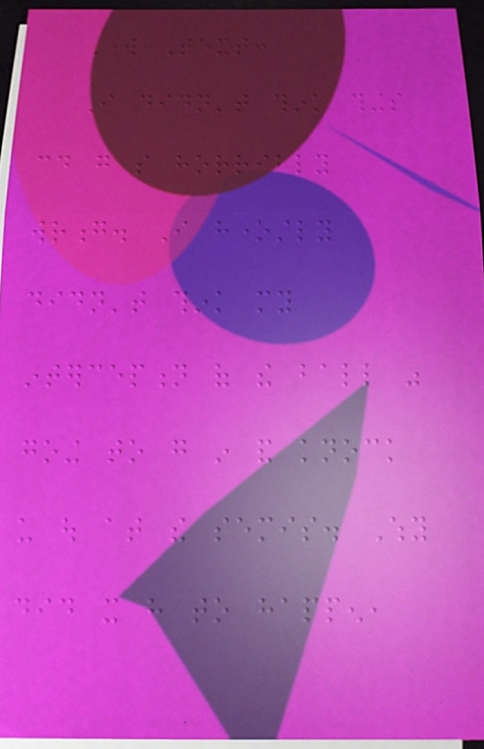Work Text:
I didn't think things
could go so horribly
wrong. I honestly
didn't think my
interception of the ball was
going to go in and knock
us out at the semis. Why
did it have to happen,
